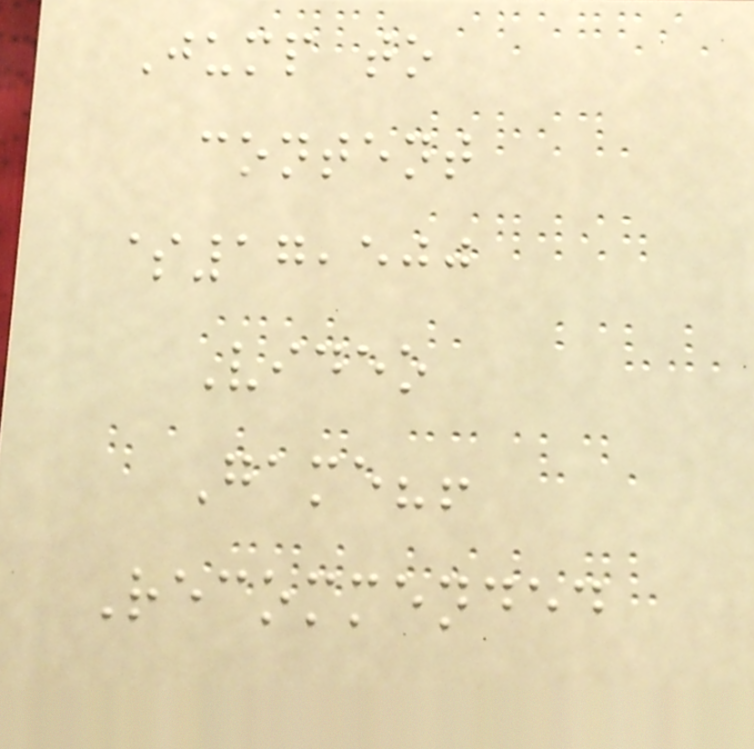Jump to
content
$17,500
Video
Game?!
Recommended
